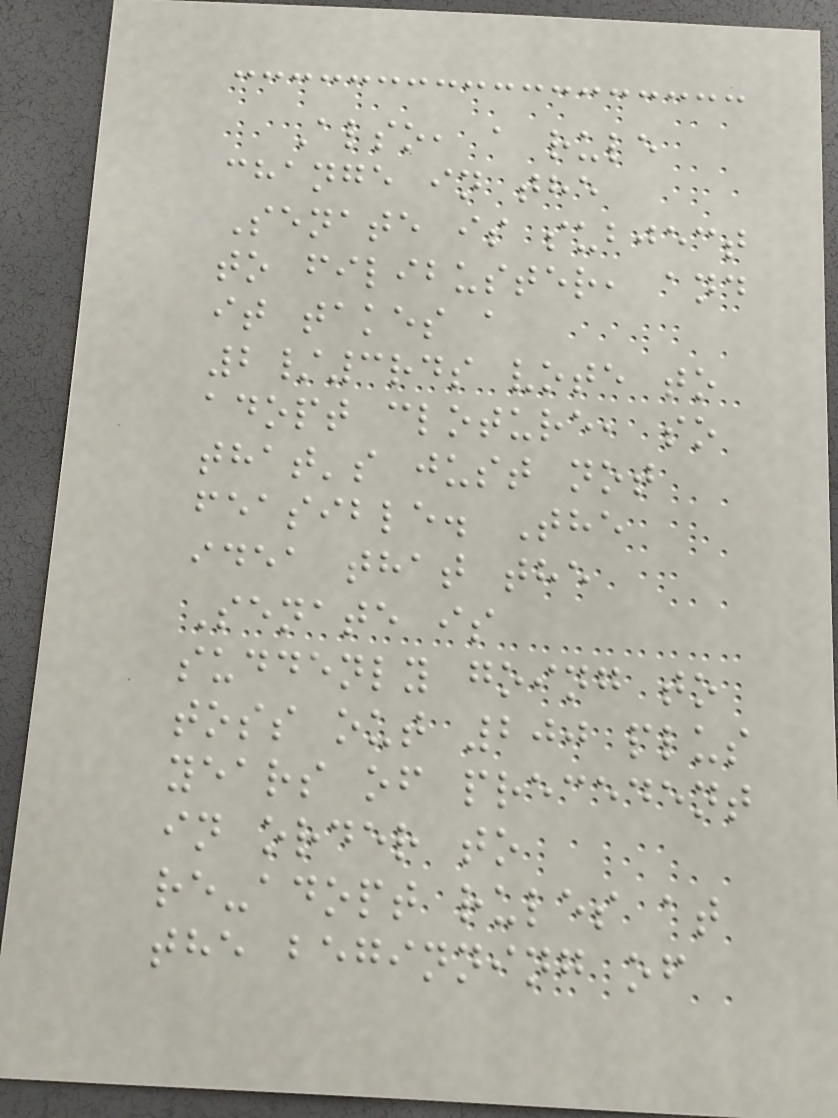Also, a rule
change in the
Senate is subject
to filibuster, and
it takes a
2/3rds vote to
adopt cloture, so
that's just not
feasible. The
idea that the
Senate is
suddenly going to
toss out 200 plus
years of precedent
in order to
re-adopt rules at
the beginning of
